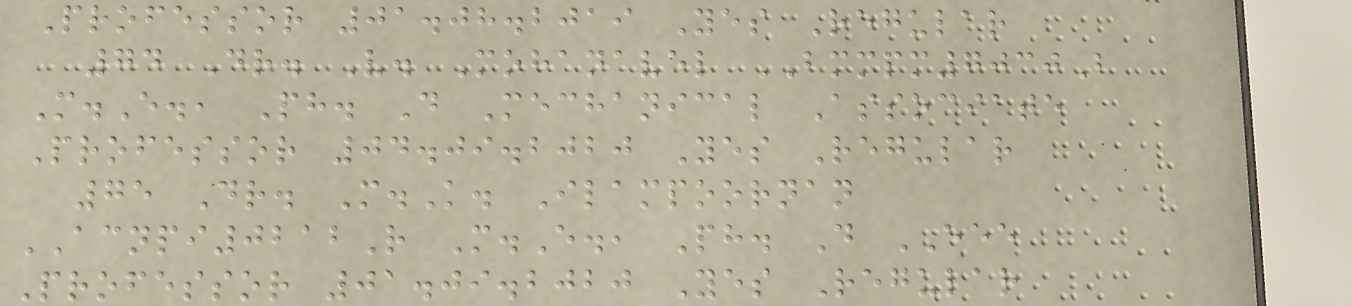Professor 01.08.2019 Yes Regular
74 Dr. V. Mohanavel BMMPM7030B
M.E., Ph. D Mechanical Associate
Professor 04.09.2020 Yes Regular
75 Dr. M.K. Ilampoornan
ACNPI0212R M.E., Ph. D EEE
Professor 01.09.2020 Yes Regular
